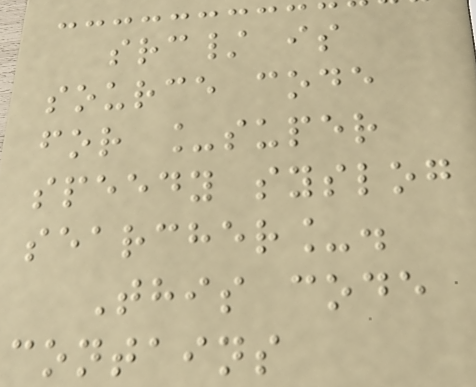src/ is
source code
for _super
speedy syslog
searcher_.
This code
contains
